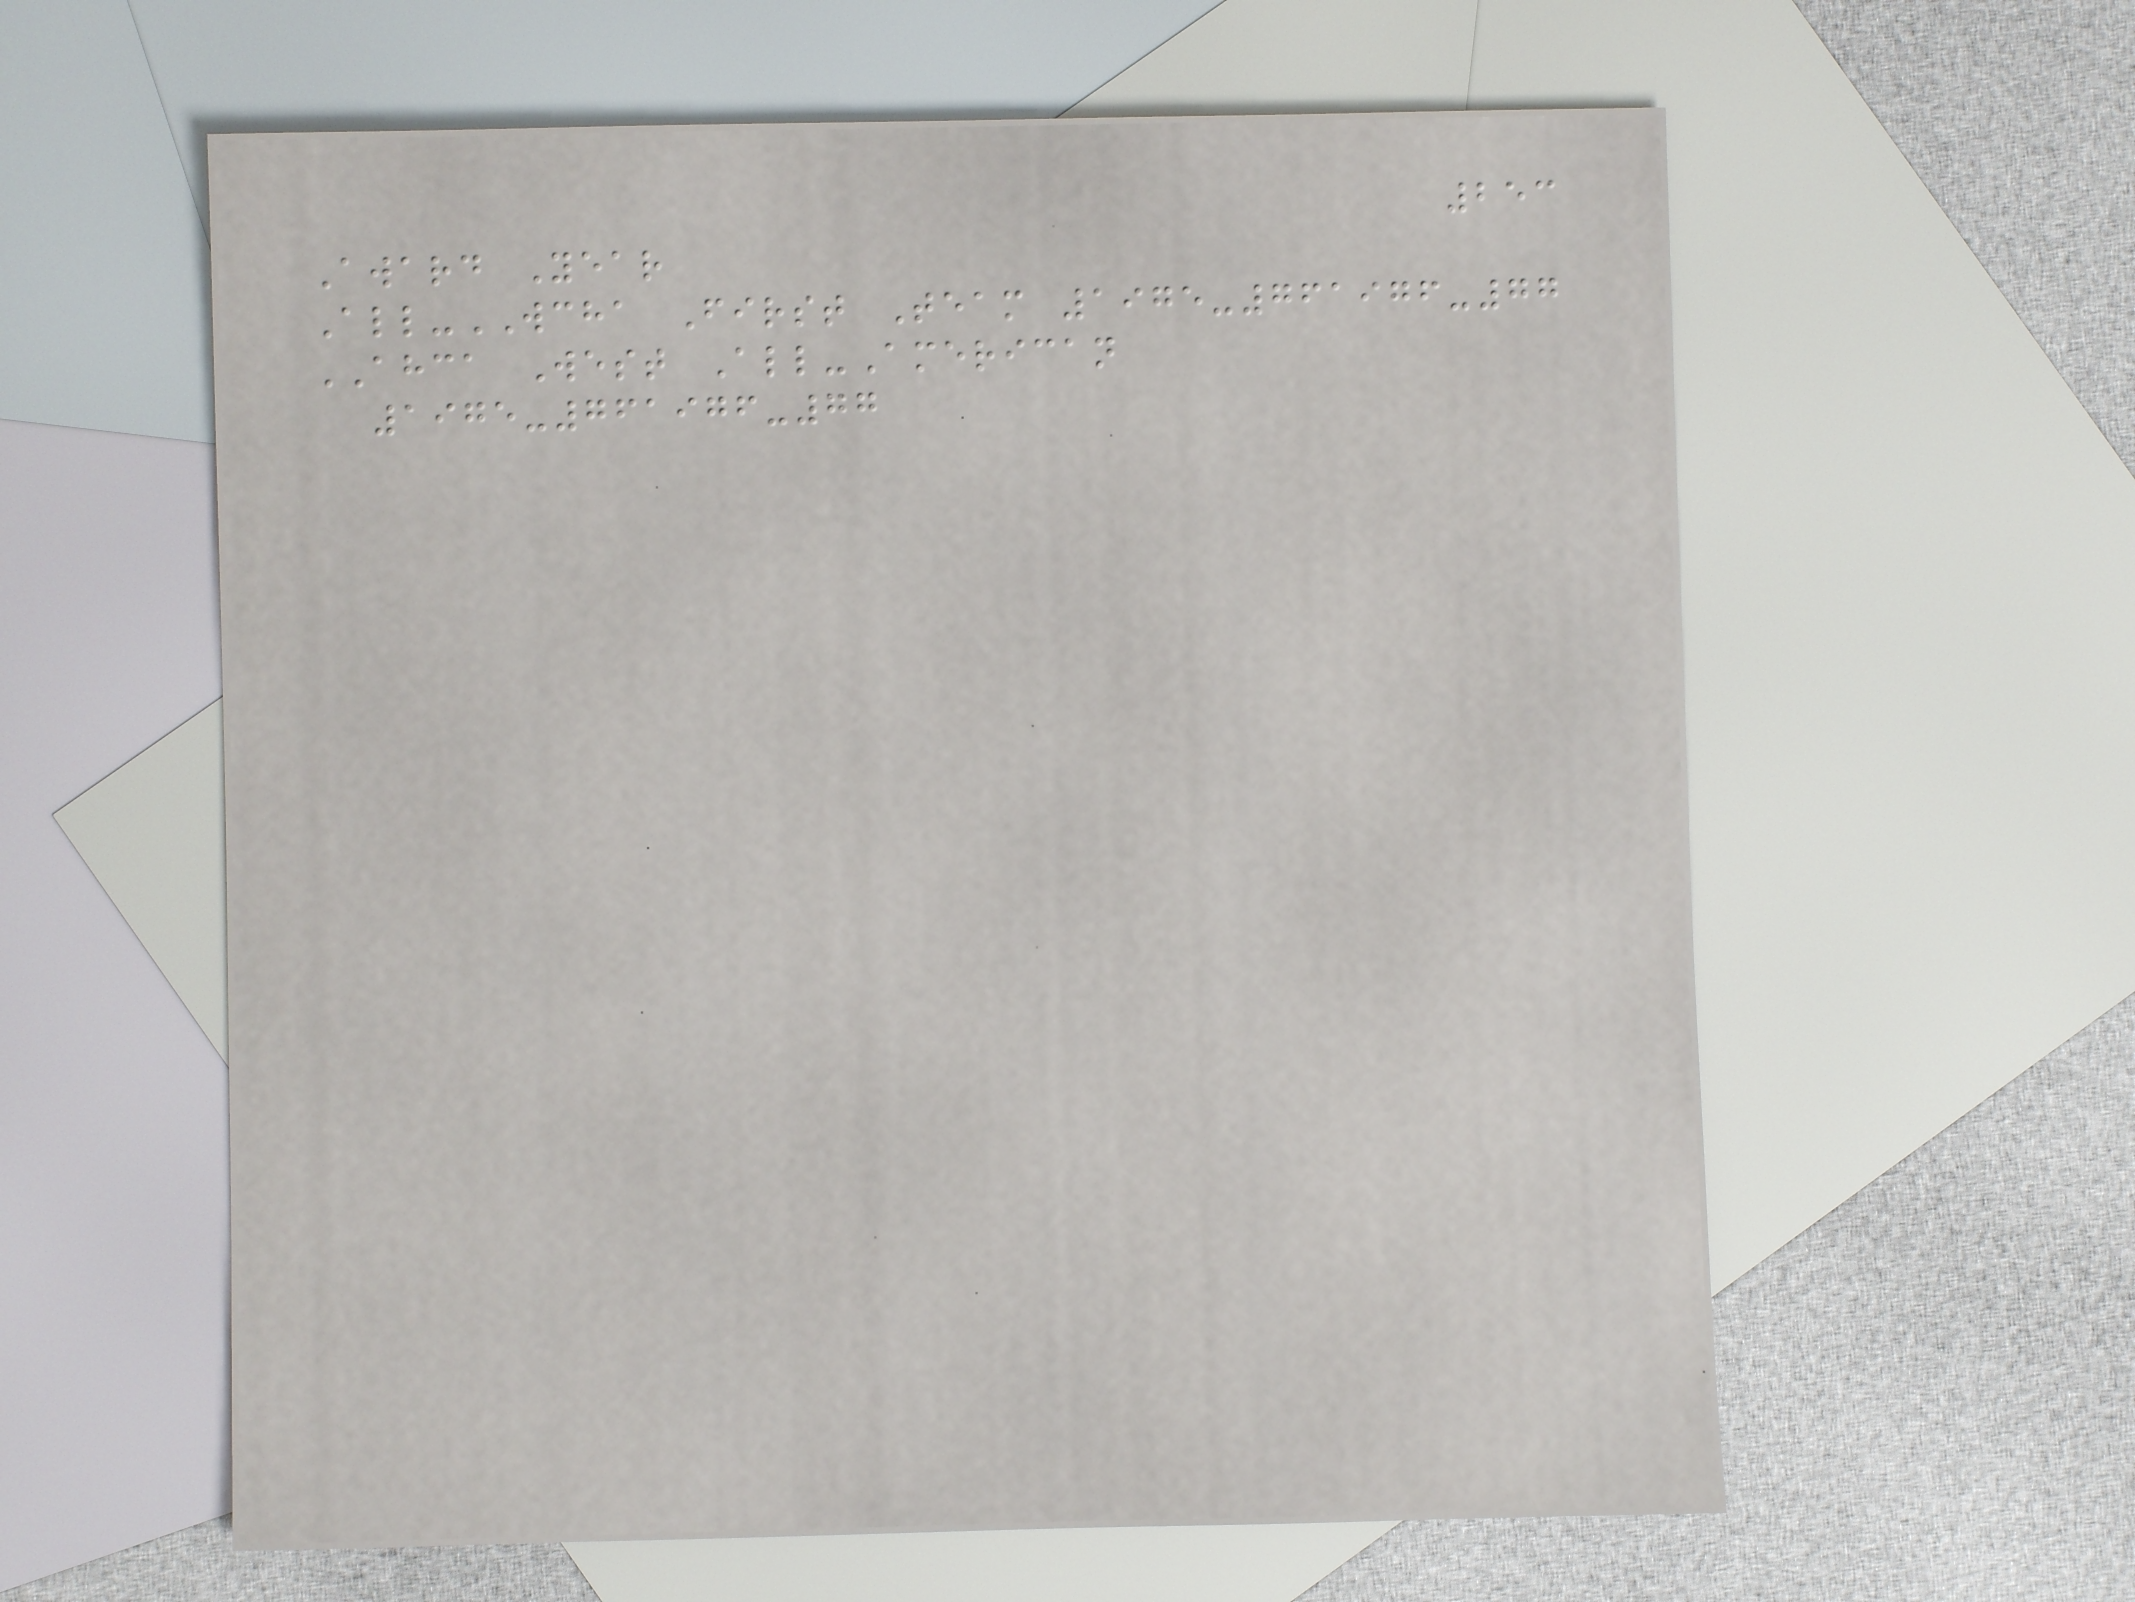253
Award Year
All-WCHA First Team 1975-761976-77
AHCA West All-American
1975-761976-77
